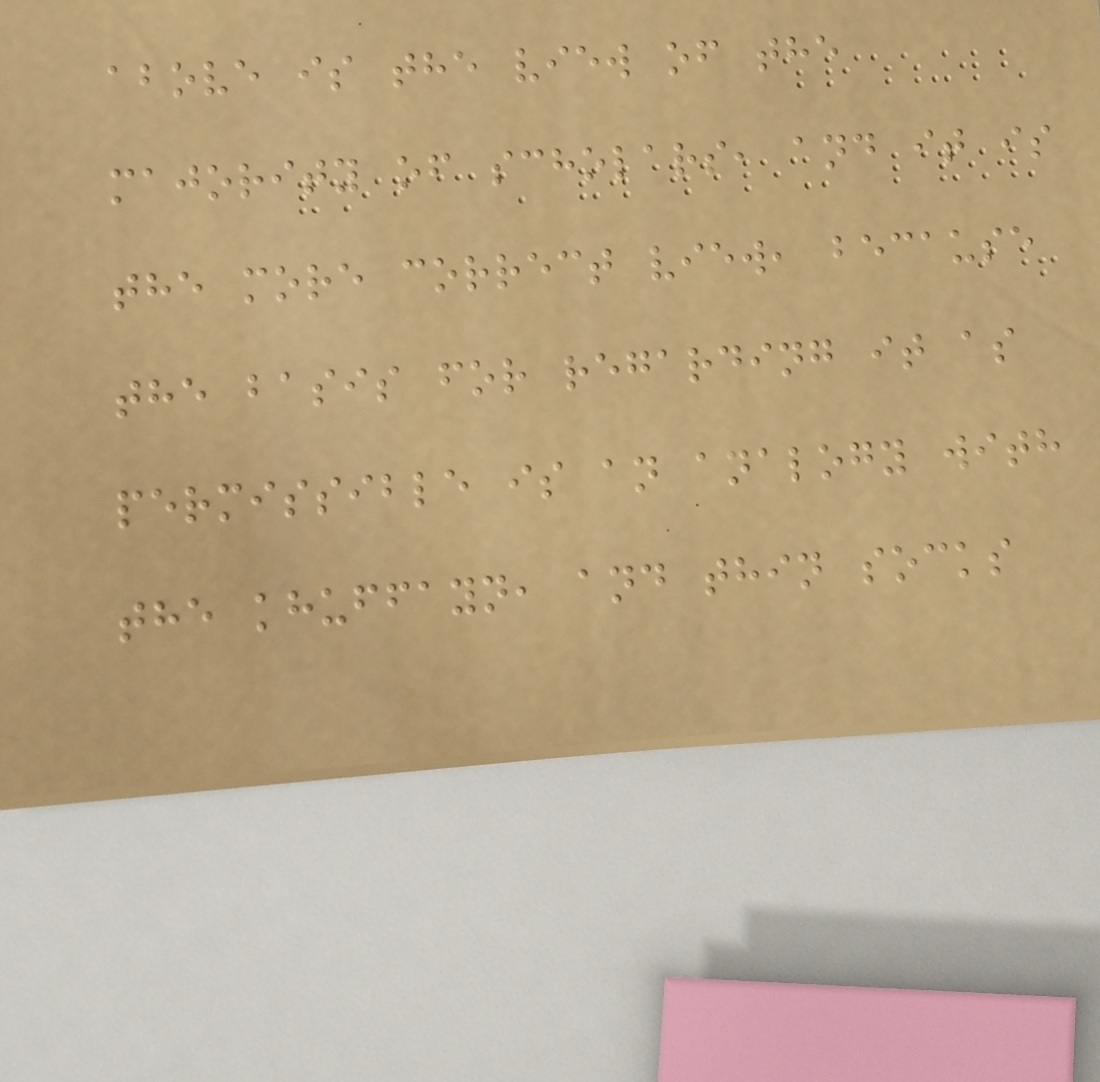above is the view of the
majority of scholars, and it is
the more correct view, because
the basis for regarding it as
permissible is an analogy with
the khuffayn, and thin socks
